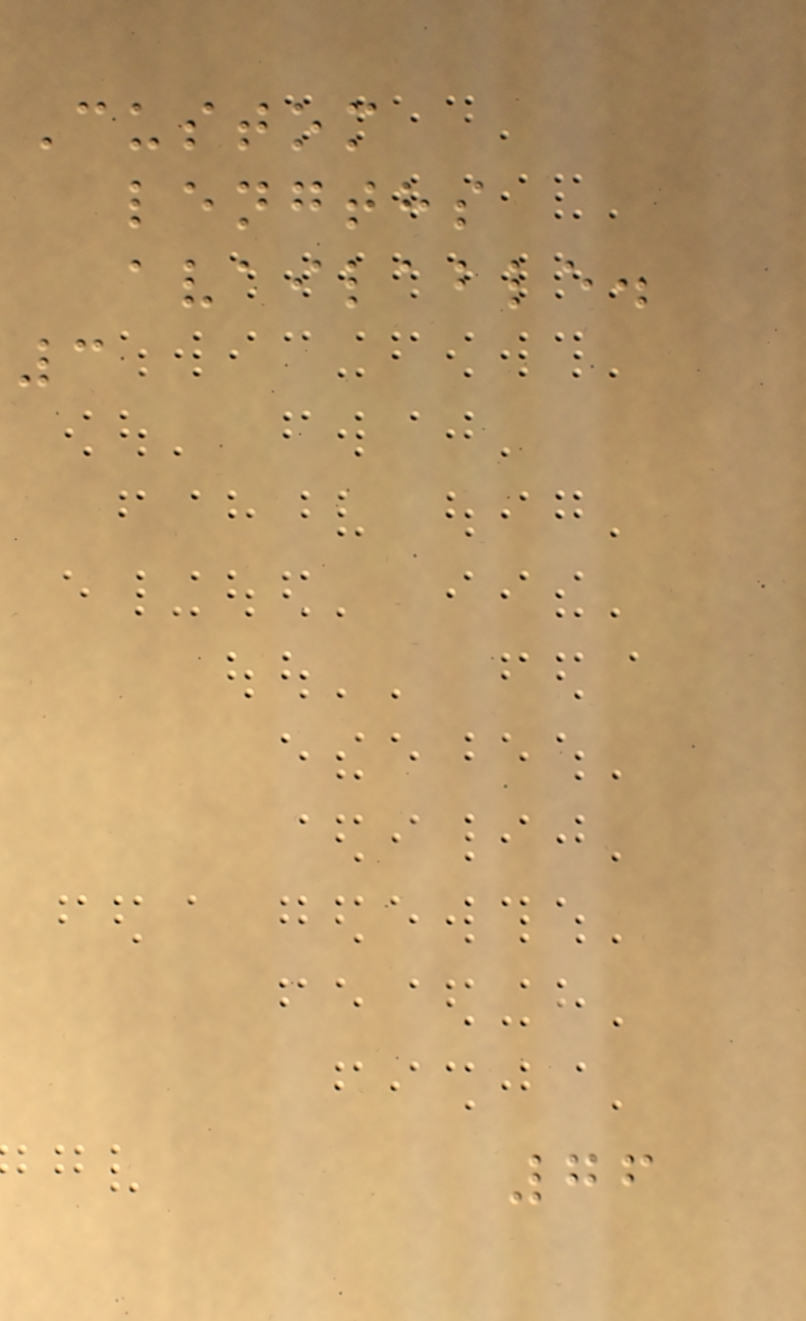Custom
lengths
available.
3
76
